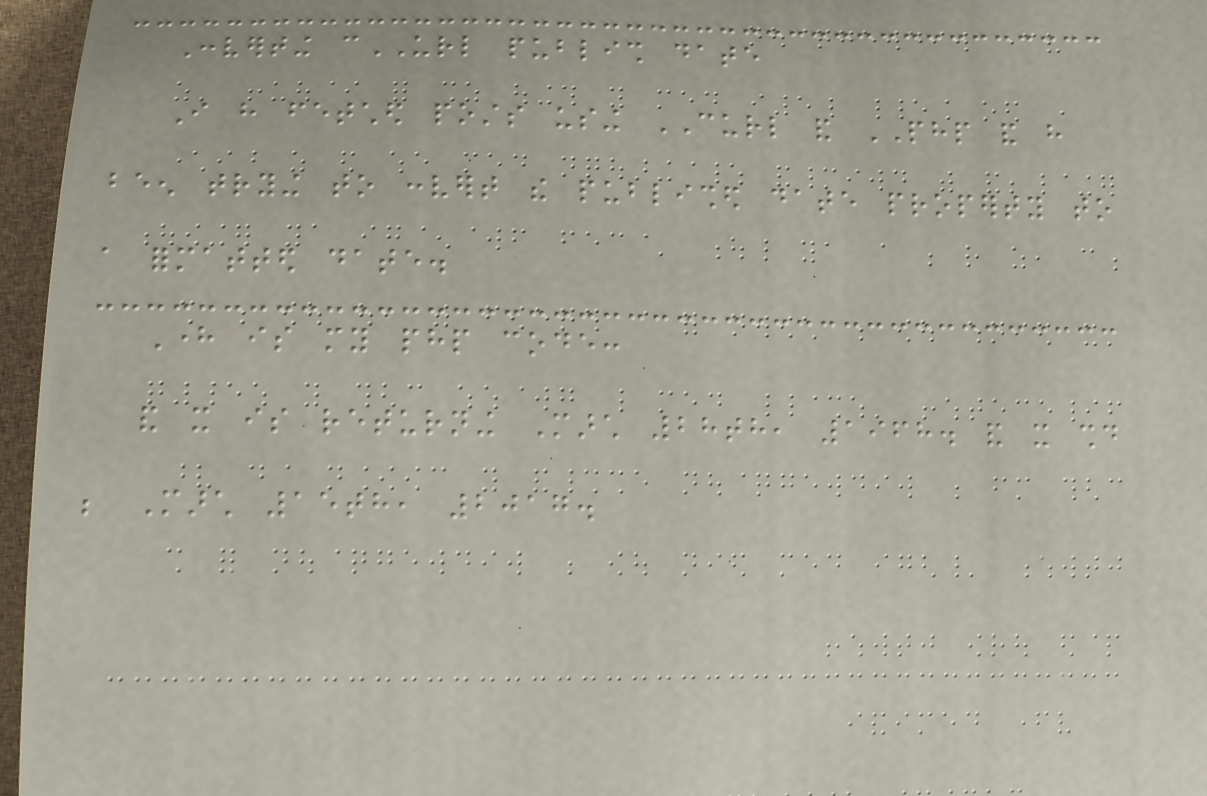Converting cURL publish date
I have fetched posts using CURL and PHP and have
been trying to convert the published date property to
a formatted date.
Here is my php code:
and it is returning March 28th, 1968. and it should
be March 15th, 2017.
